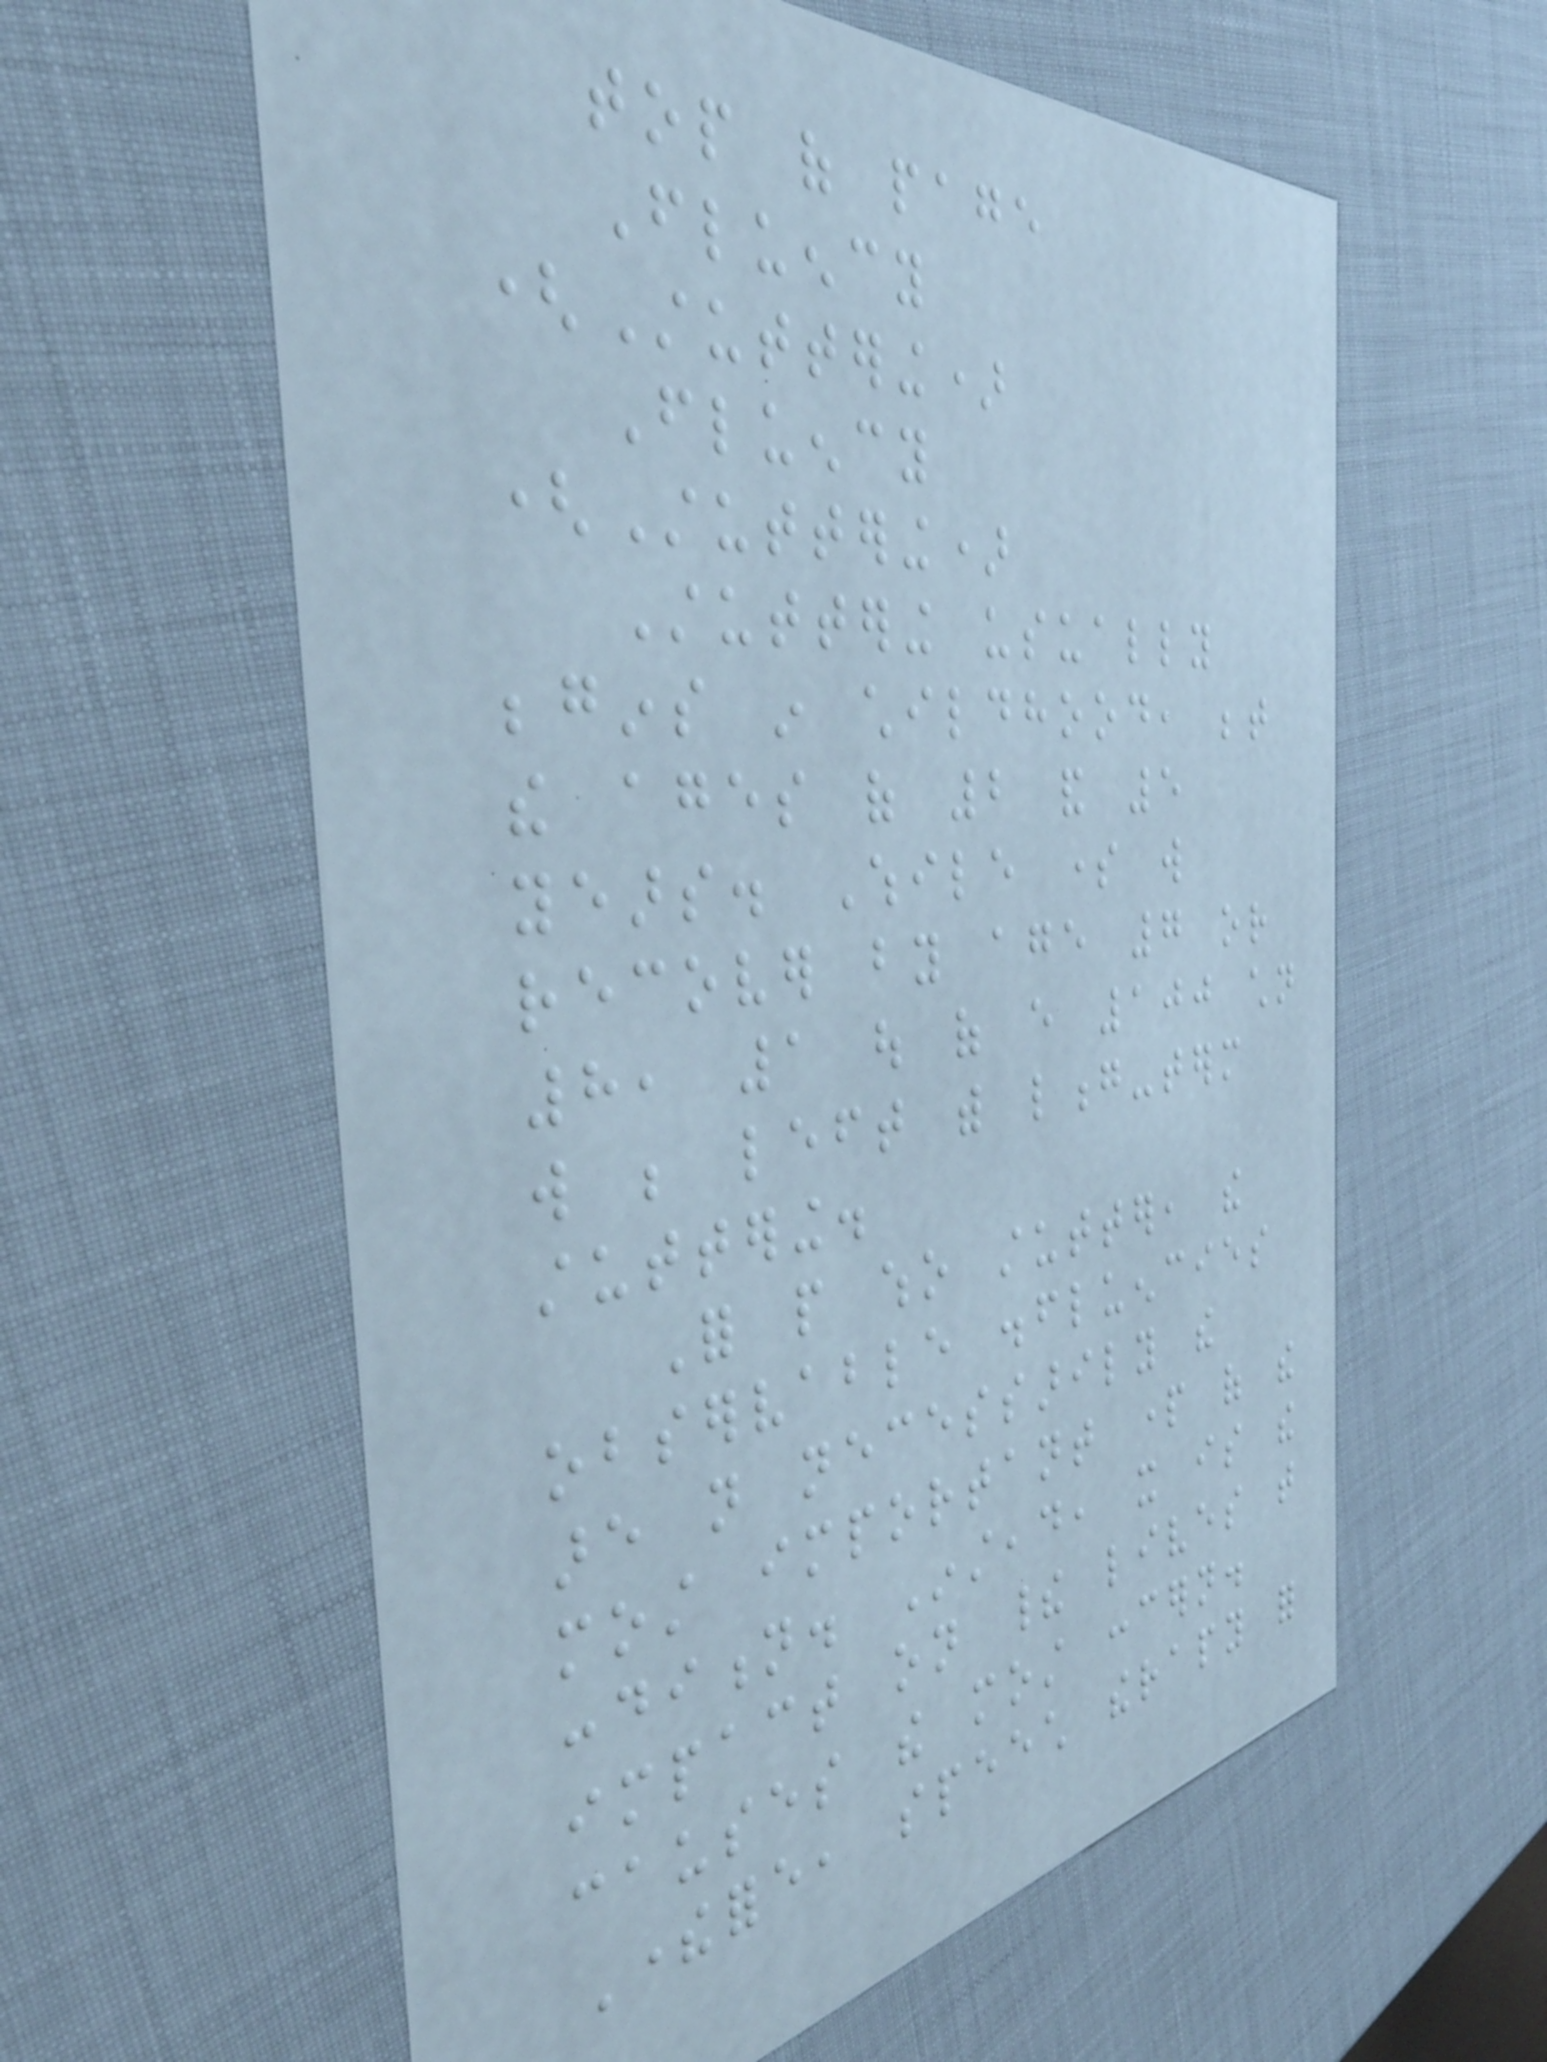top of page
Fluency
(Stuttering)
Fluency
(Stuttering)
Stuttering usually
begins in childhood, between
the ages of 2 and 5
years. While some will
recover by age 7 or
8, 1 out of every 100 children
will be left with long-term
stuttering.
For people who stutter, the
observable disfluencies
are not necessarily the
most important part of the
condition. Instead, it is the
impact on their lives that
causes the most concern.
Therefore, speech therapy for
